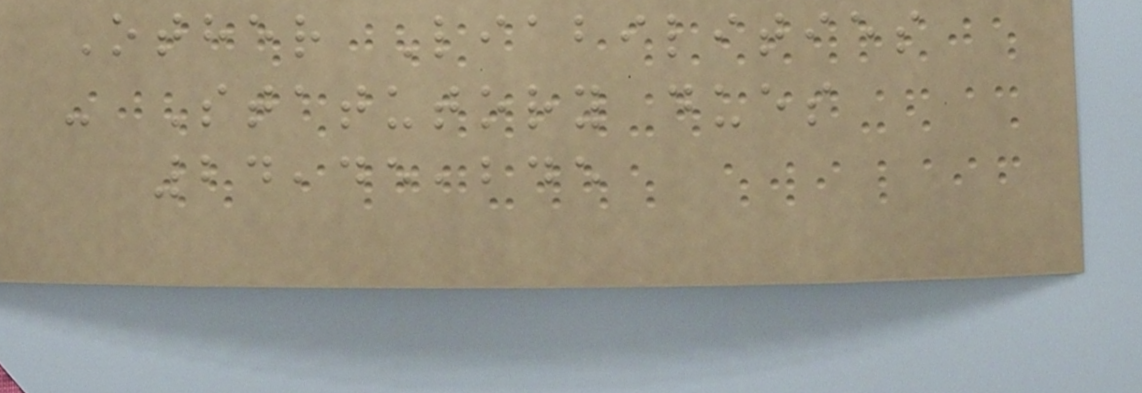Other Liabilities
- Statutory dues
24,45,245
